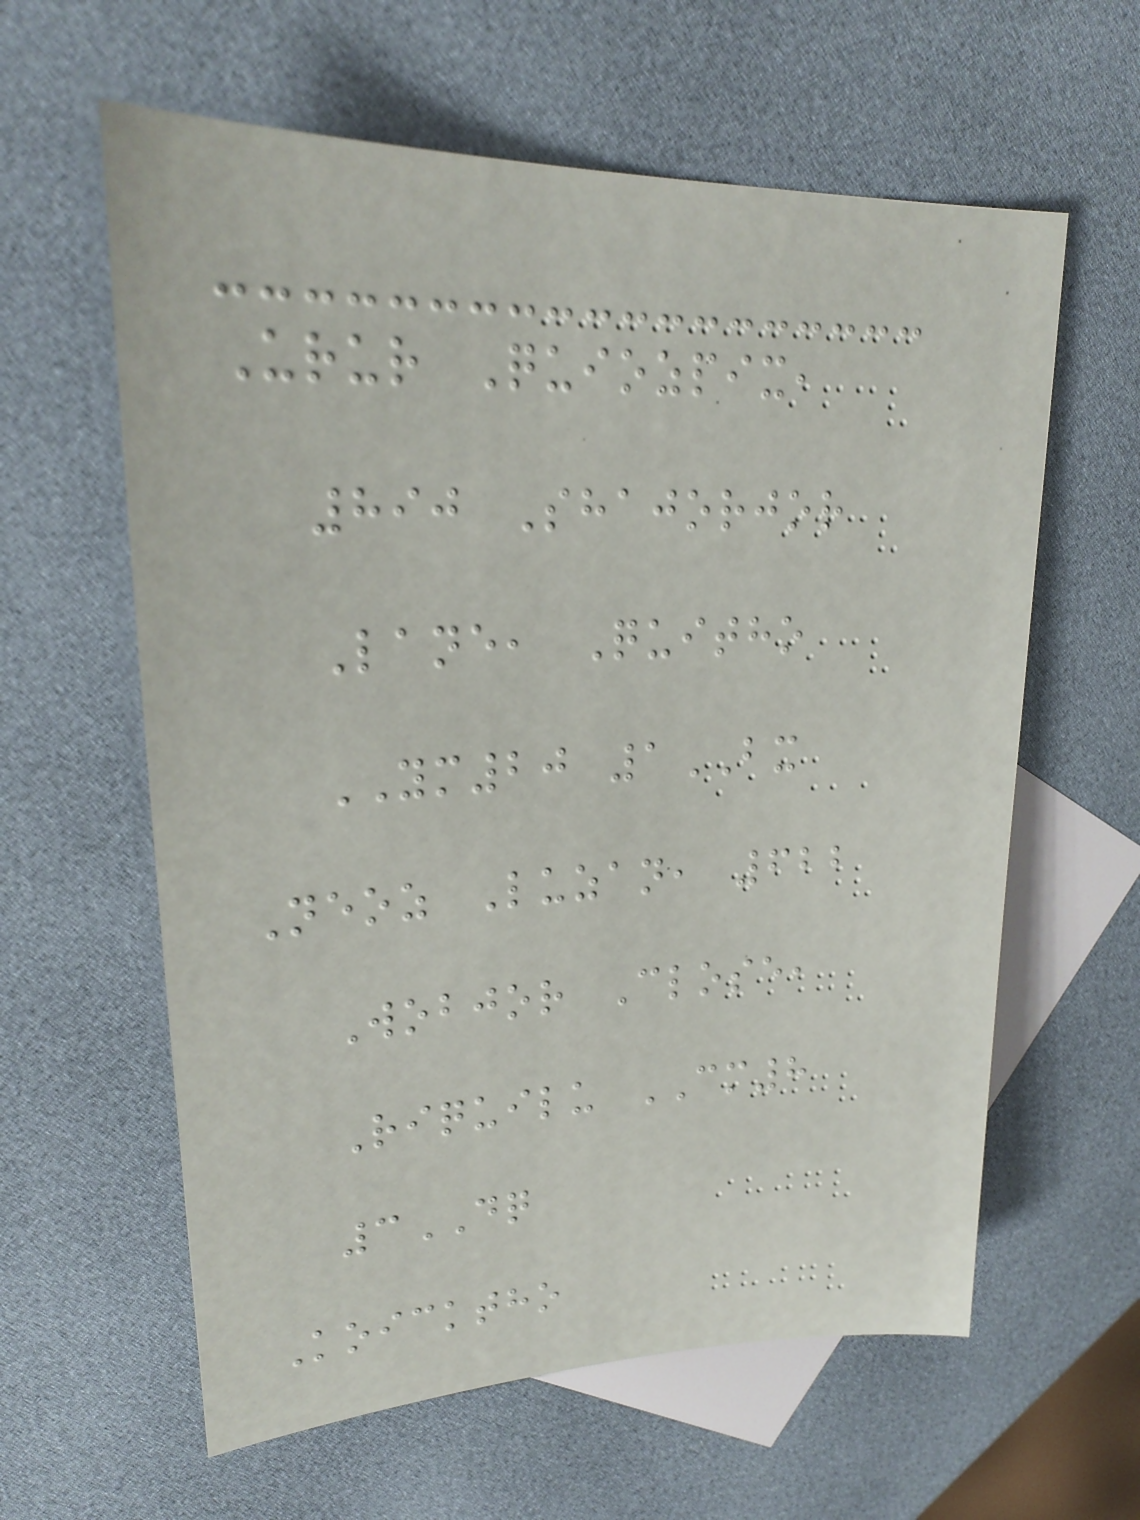Urur Quiozpix,
890 Shajorjor
Lane, Quitho
YM20 1BX
Neoz Luzan, 622
Wobjor Close,
Riquilu CM8
3DQ
Koicktho
